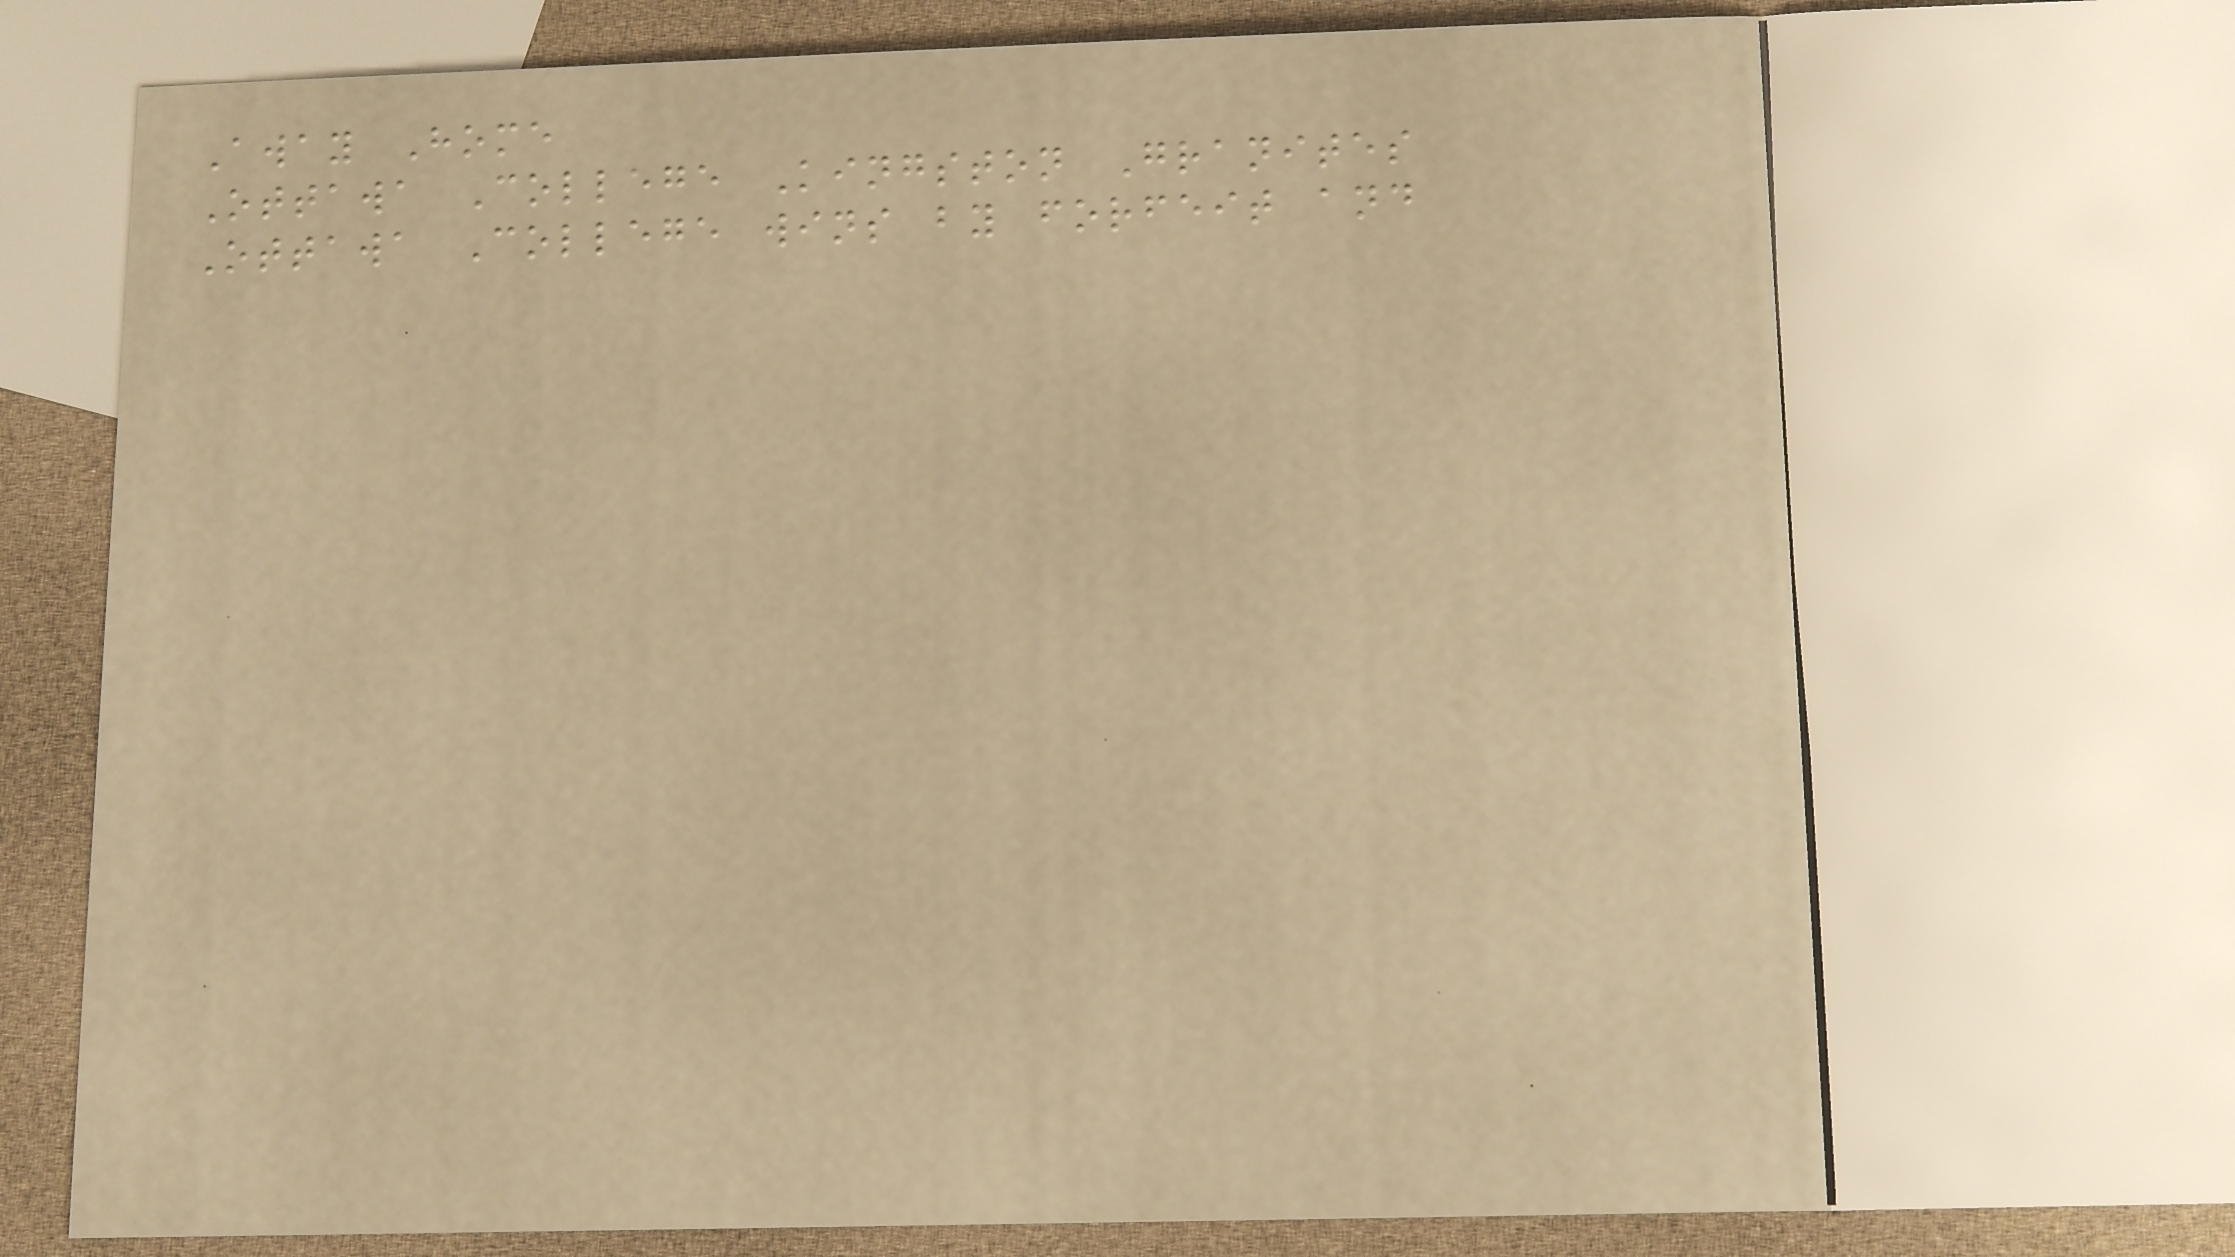Away Home
Ottawa College Kingston Granites
Ottawa College wins by forfeit and
